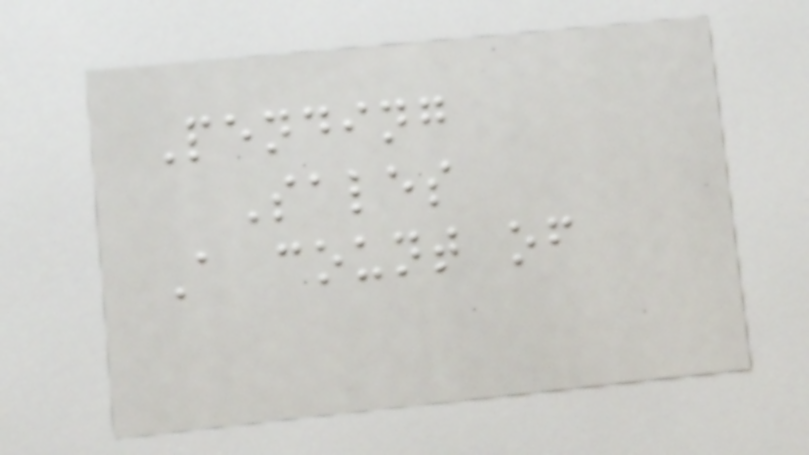Pending
Sales
A count of
